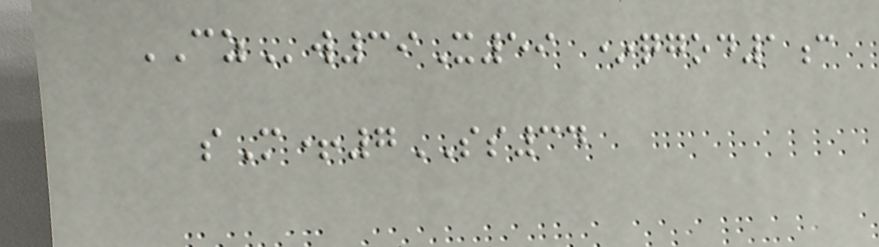CZw39X59 *qgod1c
sM+7SS34
